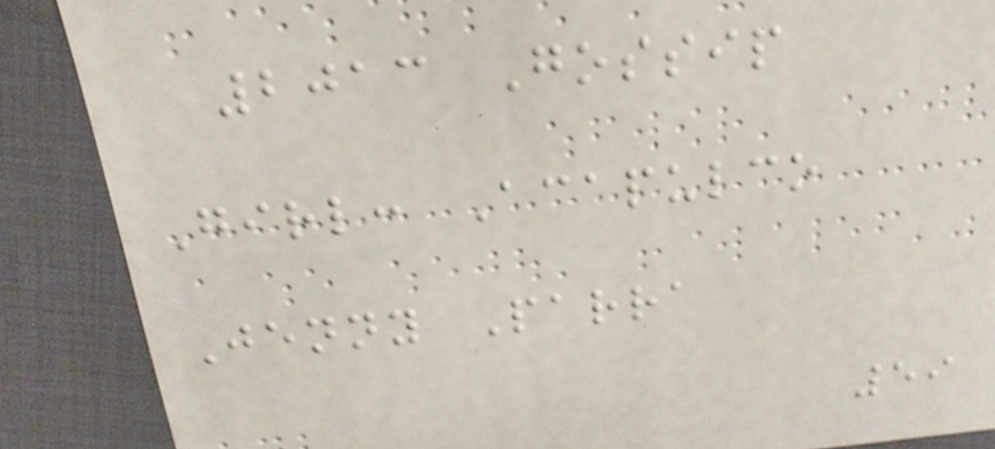2013 Gossip
Girl: Acapulco
Jenny Parra
59
